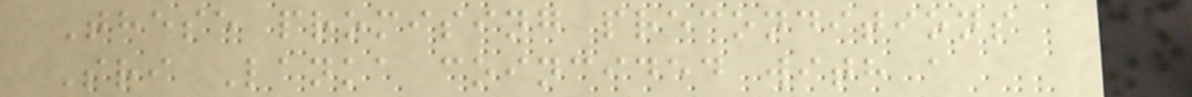These promising preconditions
Sri Lanka coincided with a
